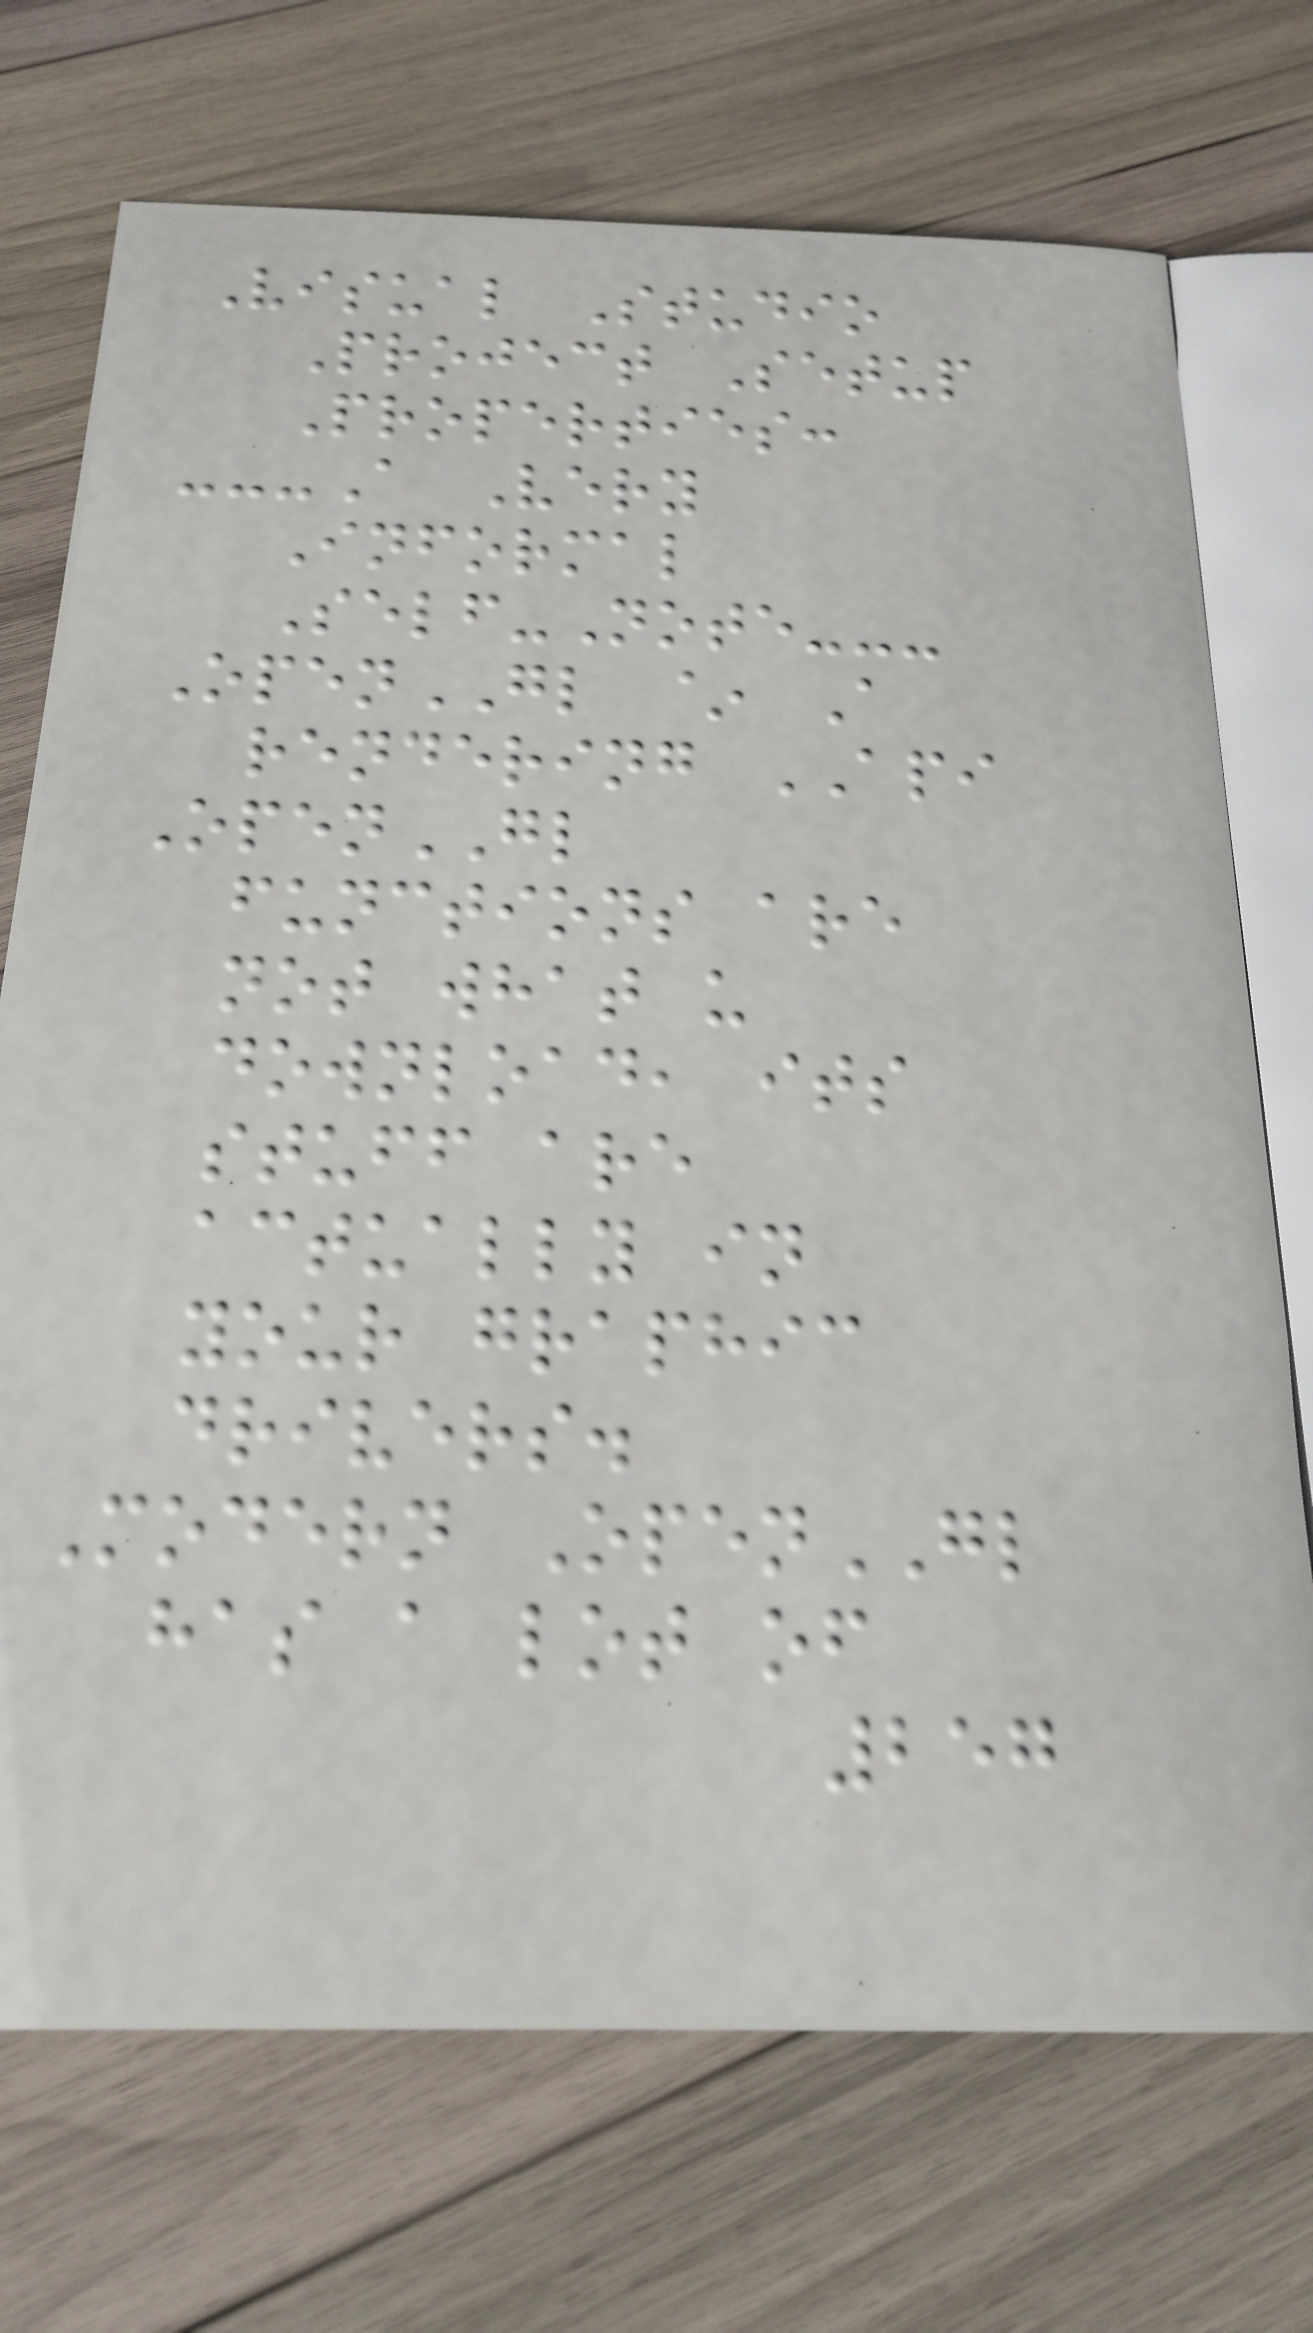Visual Studio
Project Setup
Properties:
---A Very
Informal
Self-Note---
OpenGL ~ A
rendering API
OpenGL
functions are
not what u
download, its
stuff are
actually in
your graphic
drivers.
Modern OpenGL
has a lot of
257
